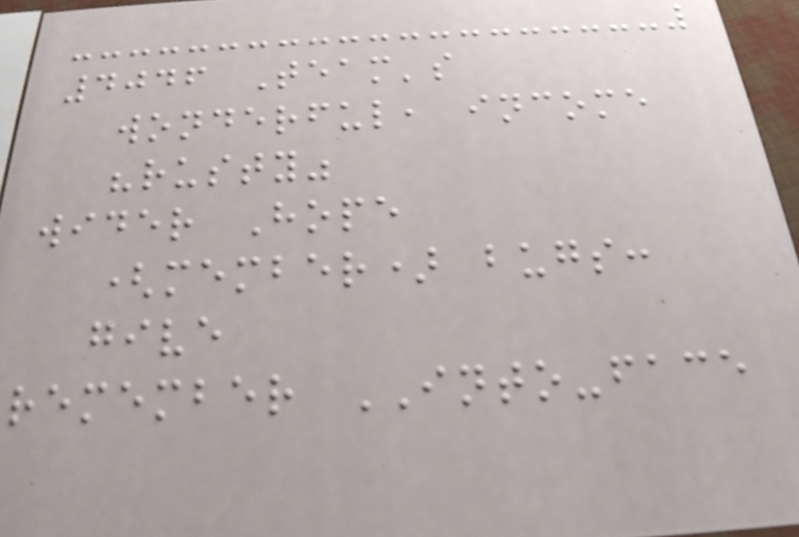4046 Team's
wonderful, income
"rusty"
wider Hope
(member) bugs:
give
remember INTO-face
